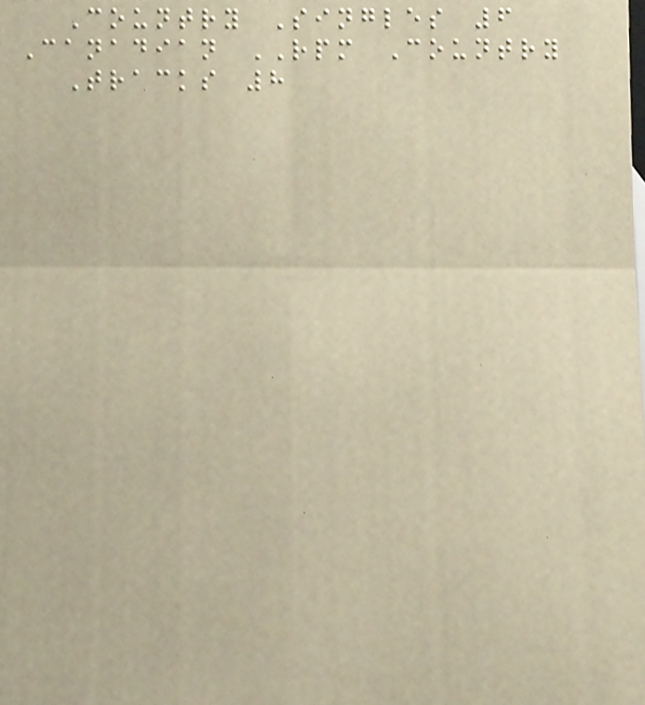Country Singles 6
Canadian RPM Country
Tracks 8
